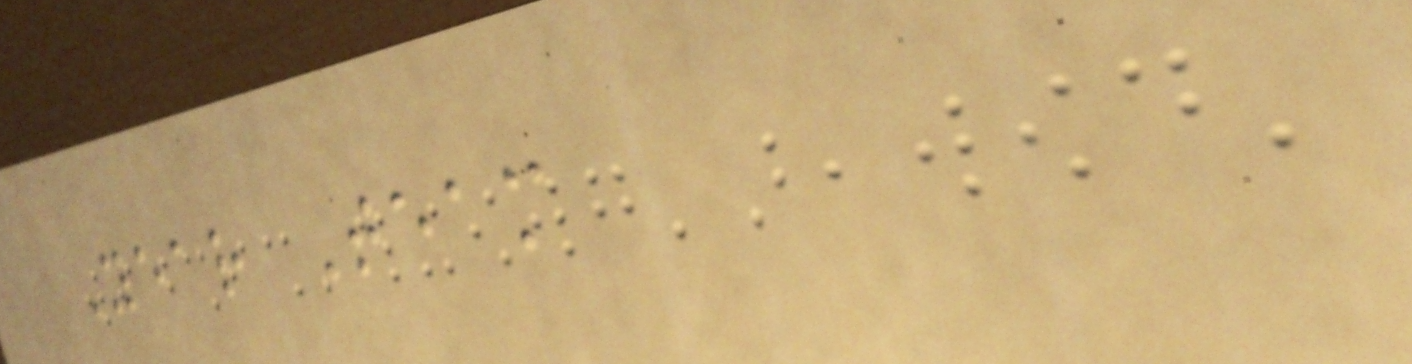Year Team
